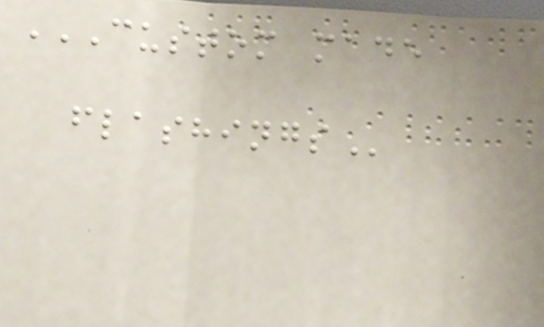CUSTOM MADE
FLASHINGS
